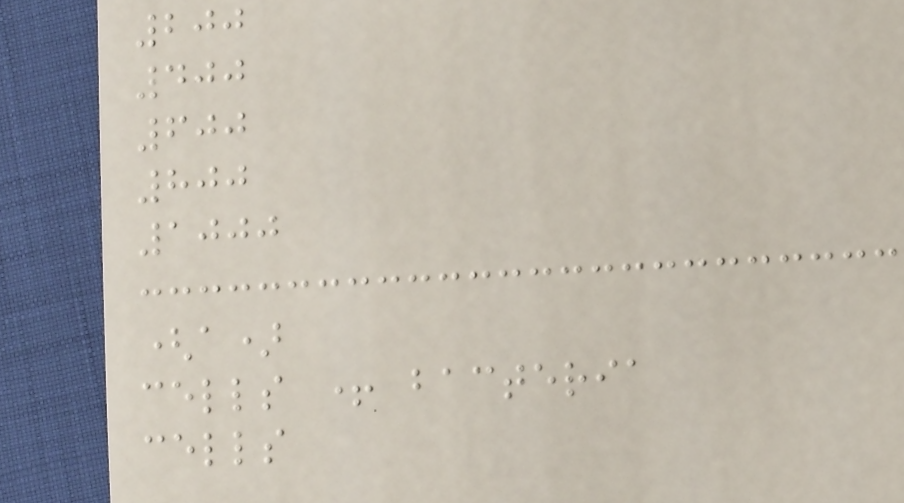200
400
600
800
1000
(a)
cells + bacteria
cells
